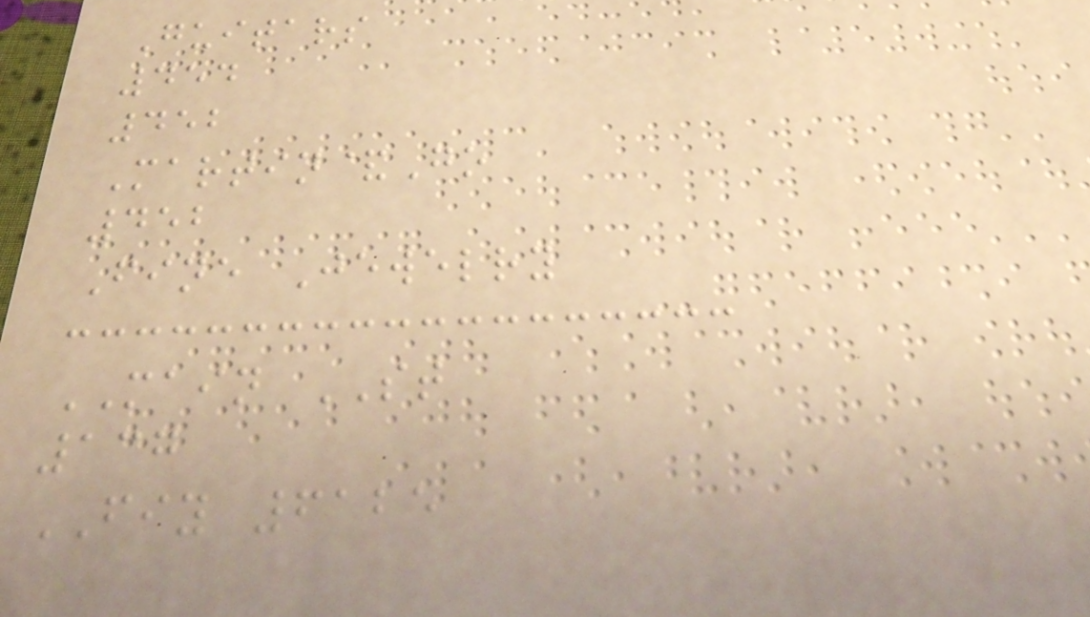Guitars
454
452
Martin&Go
452
Fine Jewelry
MAIN ST
137
FIY 6125
